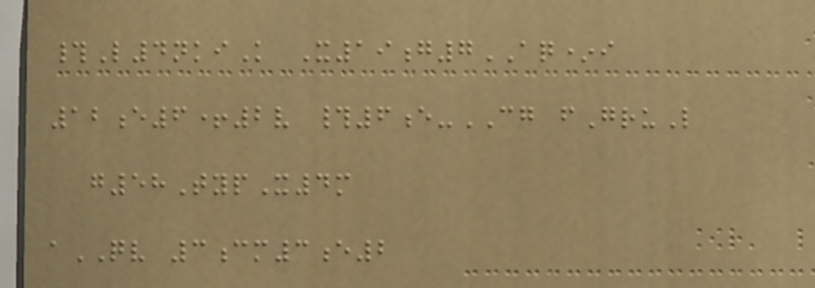#L4nkiK X19g7AQ*i
12e6+2v #6e-CG fGruL
g58TypX4m
aQV 3cm3e2
